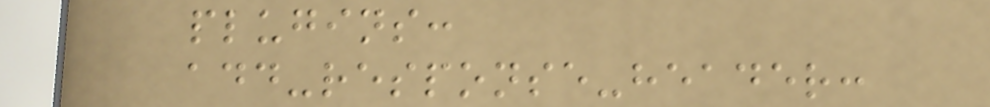plugins:
add-response-header:
